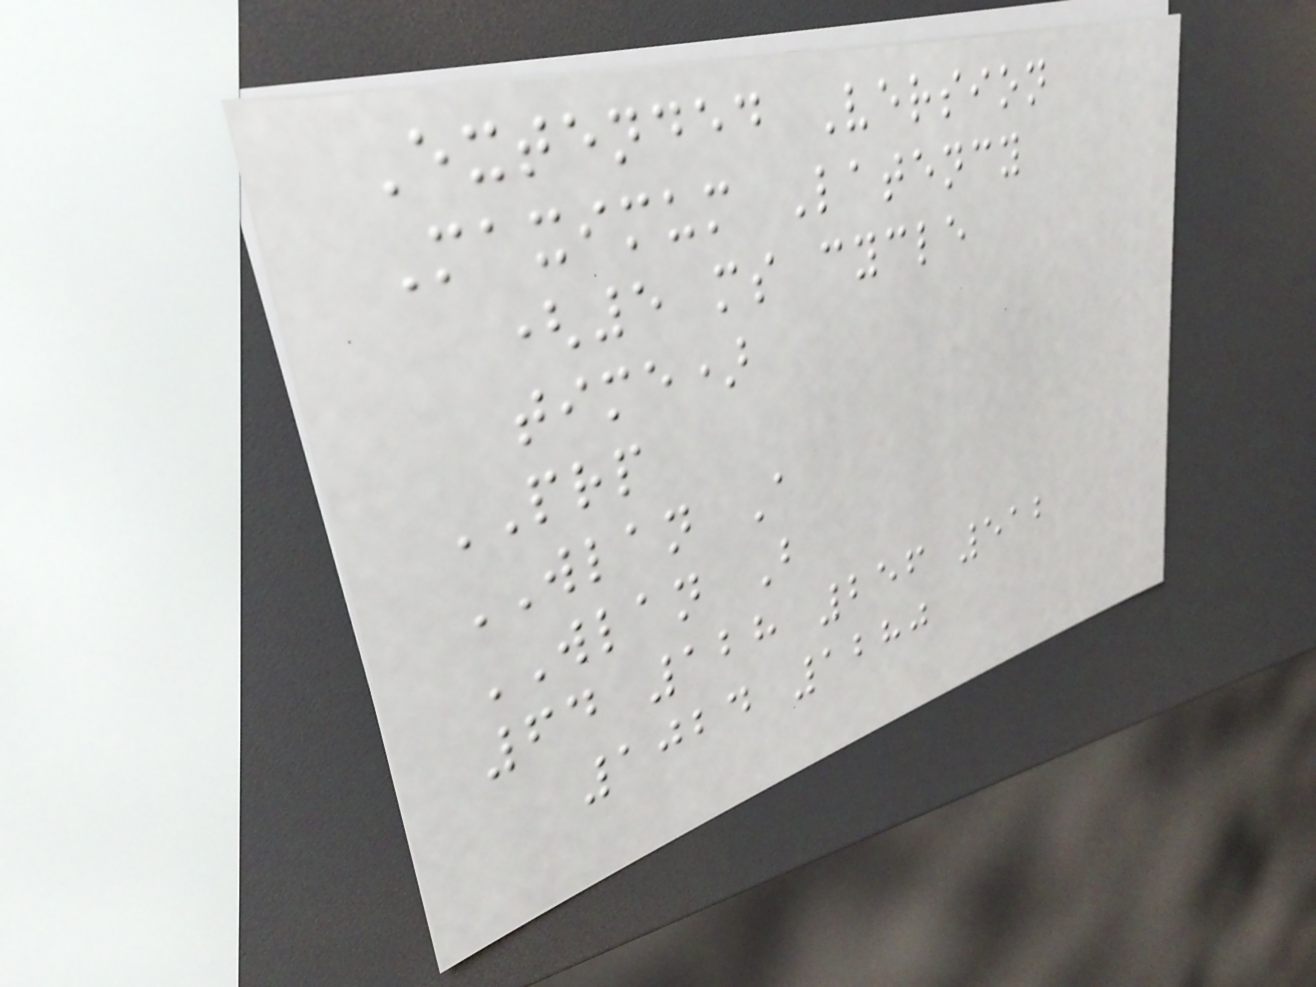Extended Version
Maximum Latency
(5 ms cycle
time)
PRP
WLAN A
WLAN B
64 128 256 512
1024 1280
